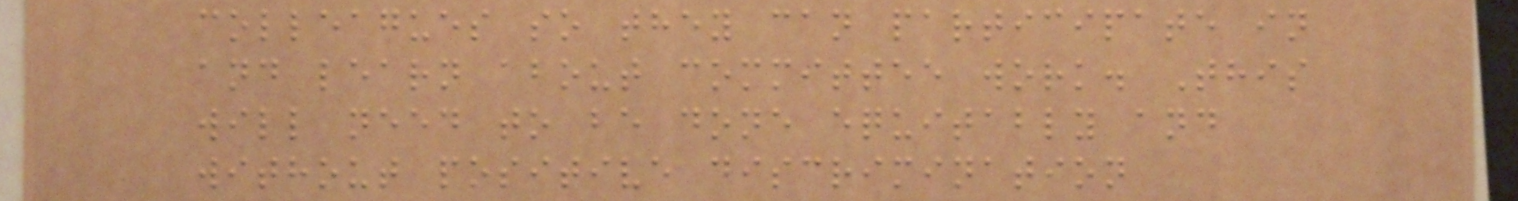colleagues so they can participate in
and learn about committee work. This
will need to be done equitably and
without positive discrimination
